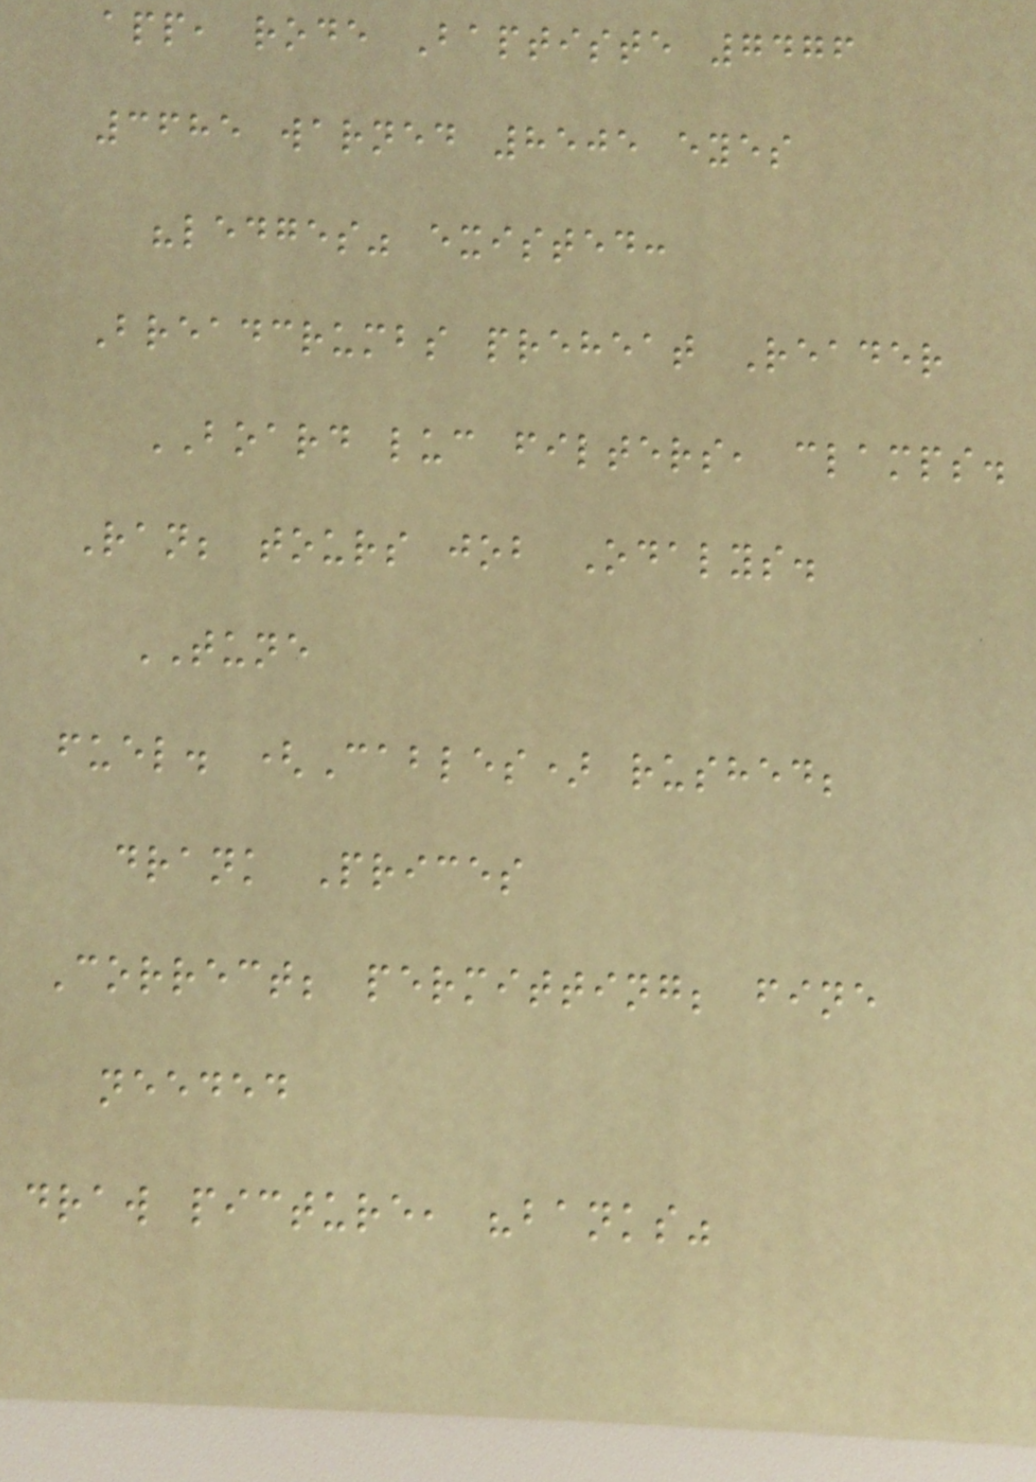app, rode Baptiste 7476
3685 warned 8505 eyes
"ledges" existed:
Breadcrumbs preheat Reader
BOARD luc filters, clamps.
Ran; tours job Odalys.
TUNE
fuel. (Cables) rushed;
drank Prices
Correct; permitting; fine
needed
draw picture, "banks"
